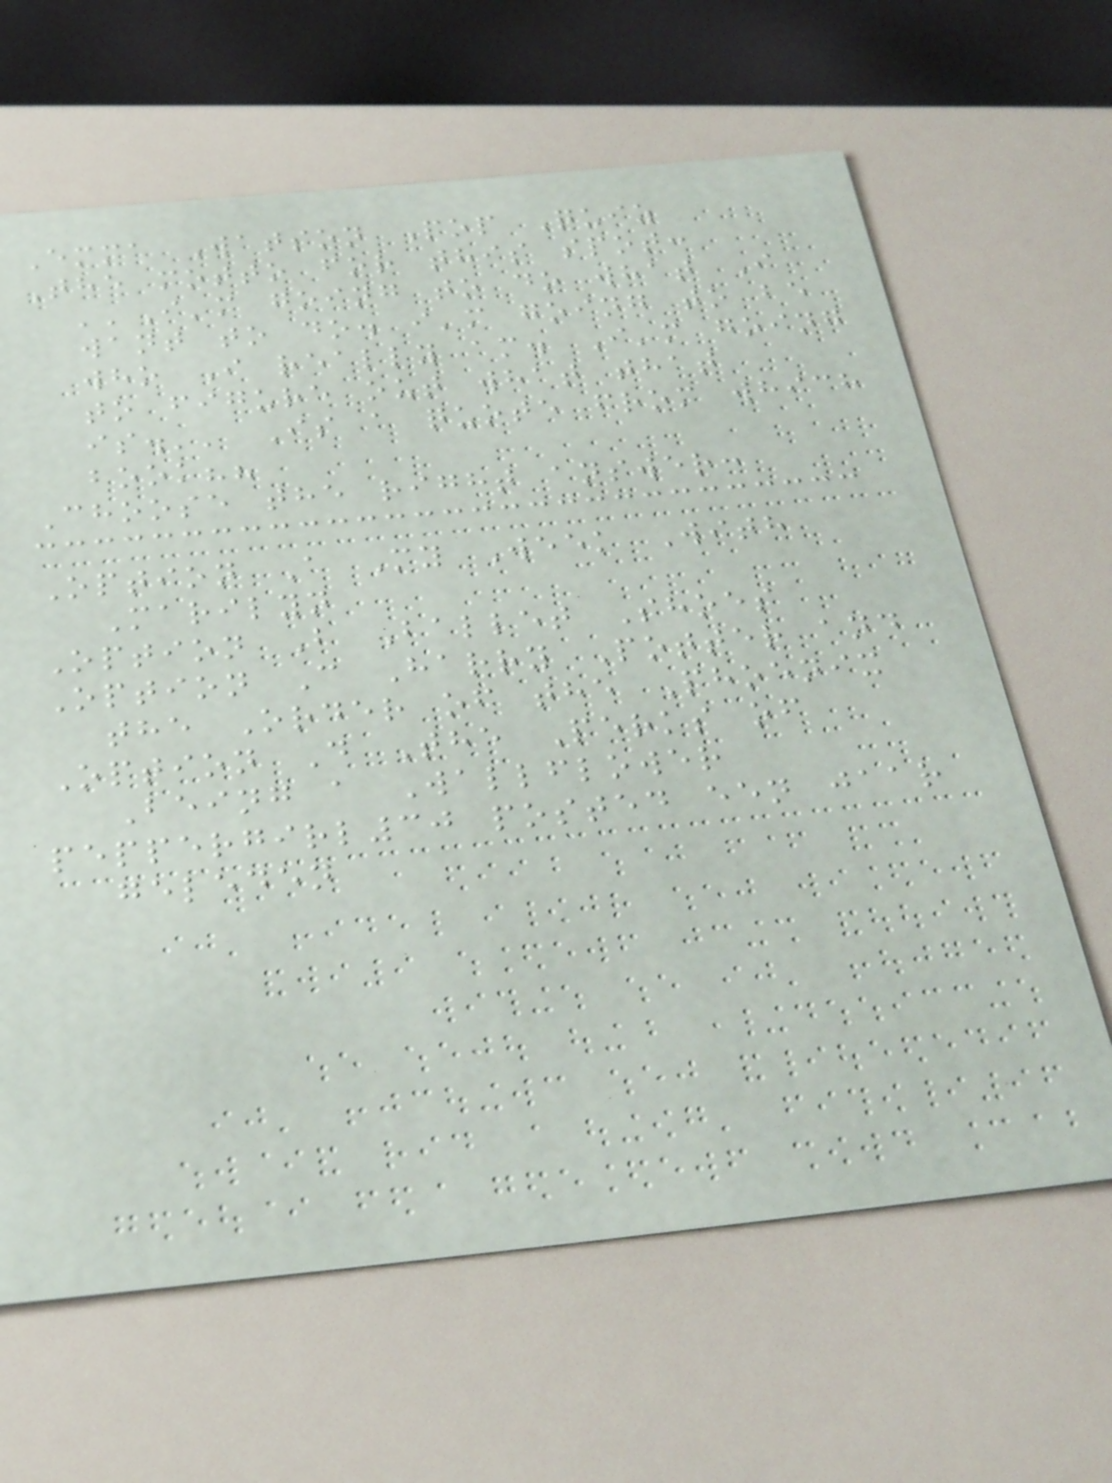Emma Watson Pop Quiz
The motto for this spot:
''I'm going to do what I
want to do. i'm going to be
who I really am. I'm going
to figure out what that
is.'' Is a quote from which
book??
Choose the right answer:
Option A My Week With
Marilyn
Option B Ballet Shoes
Option C Harry Potter and
the Order of the Phoenix
Option D The Perks of
Being a Wallflower
peppergirl30 posted een jaar
geleden
